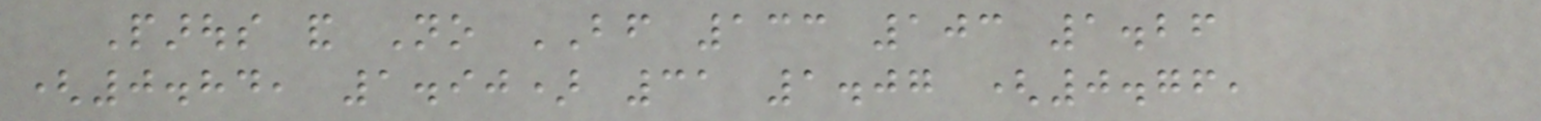Parous and No BF 133 103 1.26
(0.84, 1.90) 31 1.07 (0.76,
